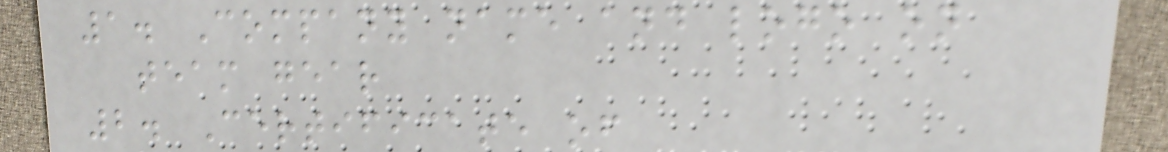1. Company name and logo on
team gear
2. Certificate of
